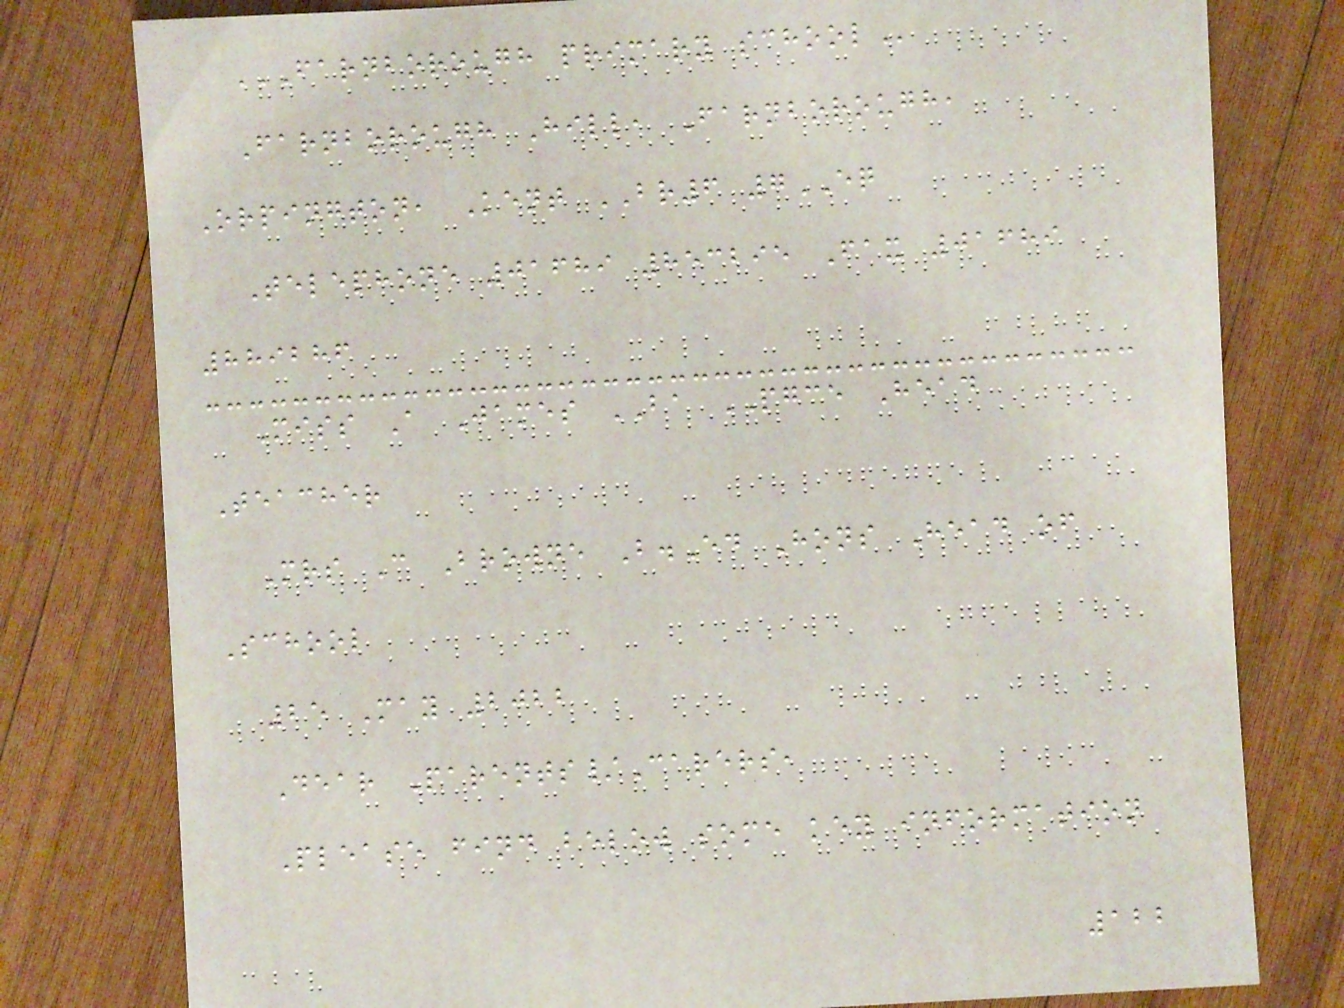FARNBOROUGH PRIMARY SCHOOL
Farnborough Hill, Farnborough,
Orpington, Kent BR6 7EQ
Telephone 01689 853295 Fax 01689
889286
Miss A James BA PGCE Head
Teacher
Mrs C Browne B.Ed Hons Head of
School
25 May 2022
Dear Parents/Carers,
Please find below some key information
122
